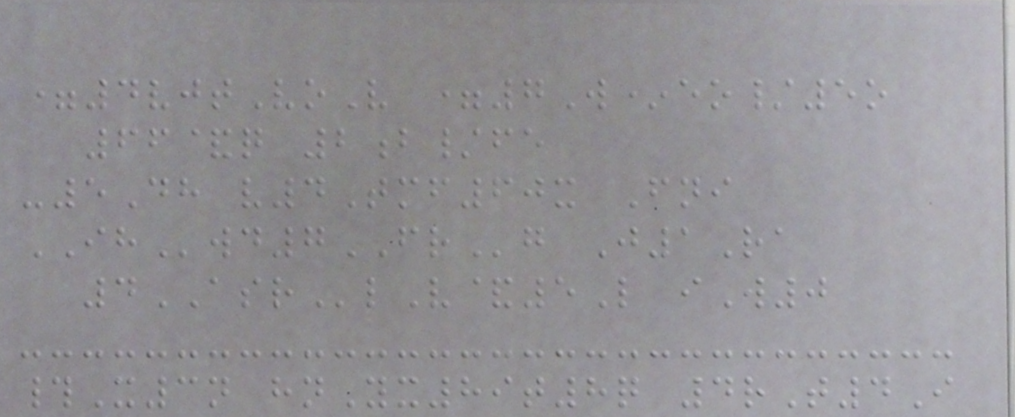=4vjtVoV =7W*eo/5o
66&q 2b/fe
-5Dh v4Tmf60x Fni
IHwd7FRg J1Ra
4ASRlV&5L iW0
#X3n hnYx89t8q 4rT4I
